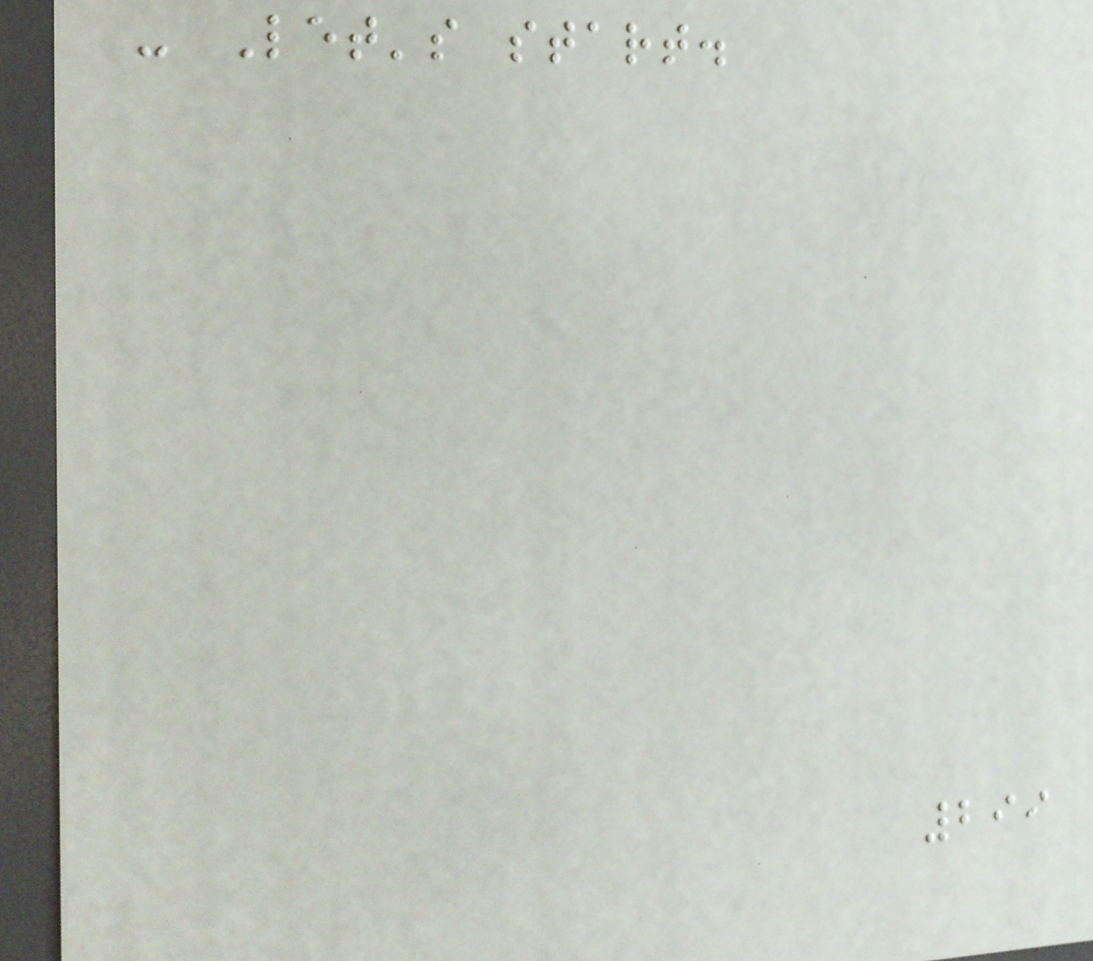- Let's start.
299
